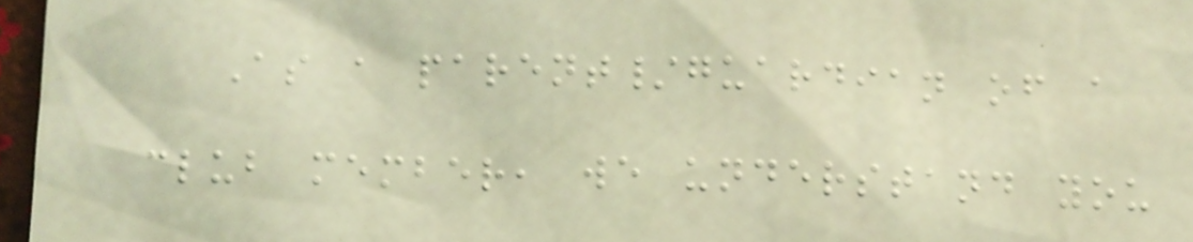As a parent/guardian of a
club member, we understand you
